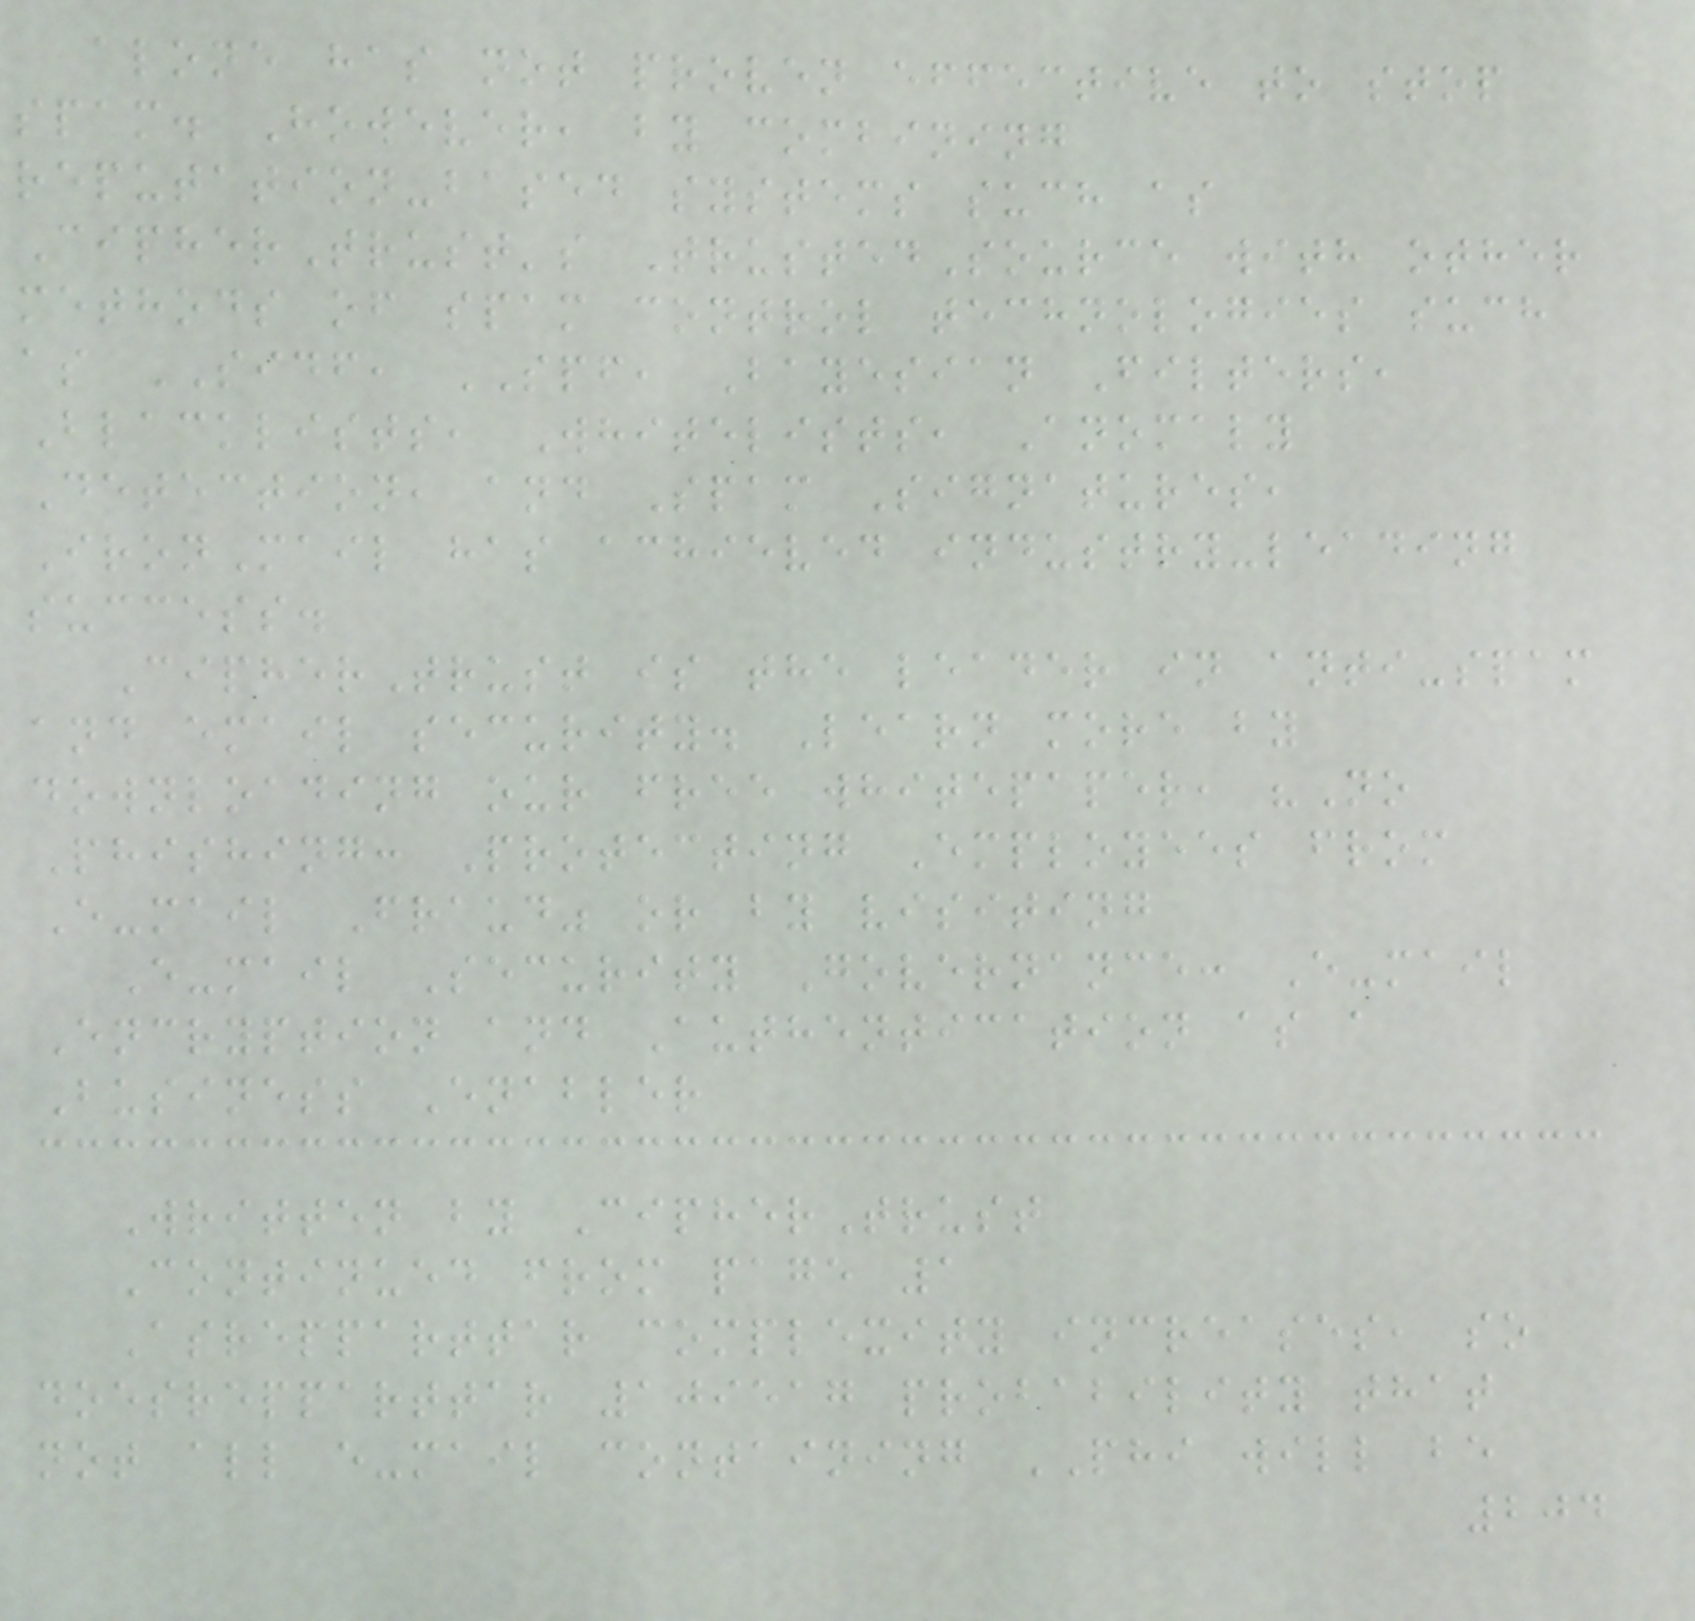alone has not proven effective to stop
spam. However, by combining
reputation-based systems such as
CipherTrust's TrustedSource with other
methods of spam control technologies such
as SIDF, SPF, Bayesian Filters,
Blacklists, Whitelists, Anomaly
Detection, and Spam Signatures,
IronMail has achieved industry-leading
success.
CipherTrust is the leader in anti-spam
and email security. Learn more by
downloading our free whitepaper, "No
Phishing: Protecting Employees from
E-mail Fraud" or by visiting
E-mail Security Governance: E-mail
Encryption and Authentication as a
Business Enabler
Written by CipherTrust
Continued from page 1
Asrepparttar complexity increases, so
doesrepparttar 109517 probability that
not all e-mail containing PHI will be
204
